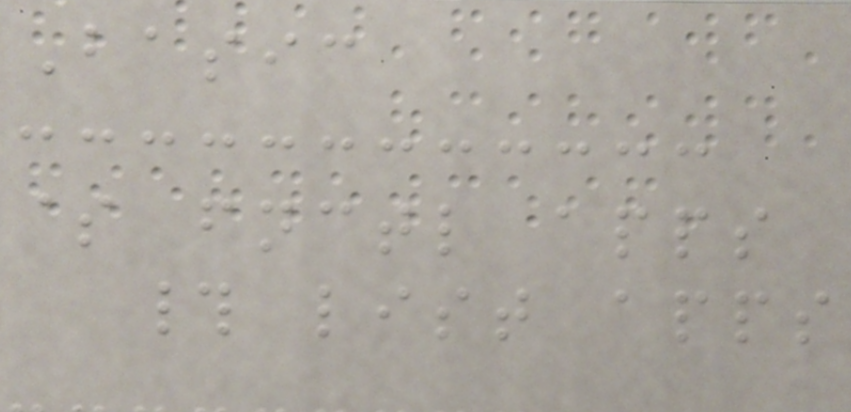Basic
$ fnctl apps
# list apps
